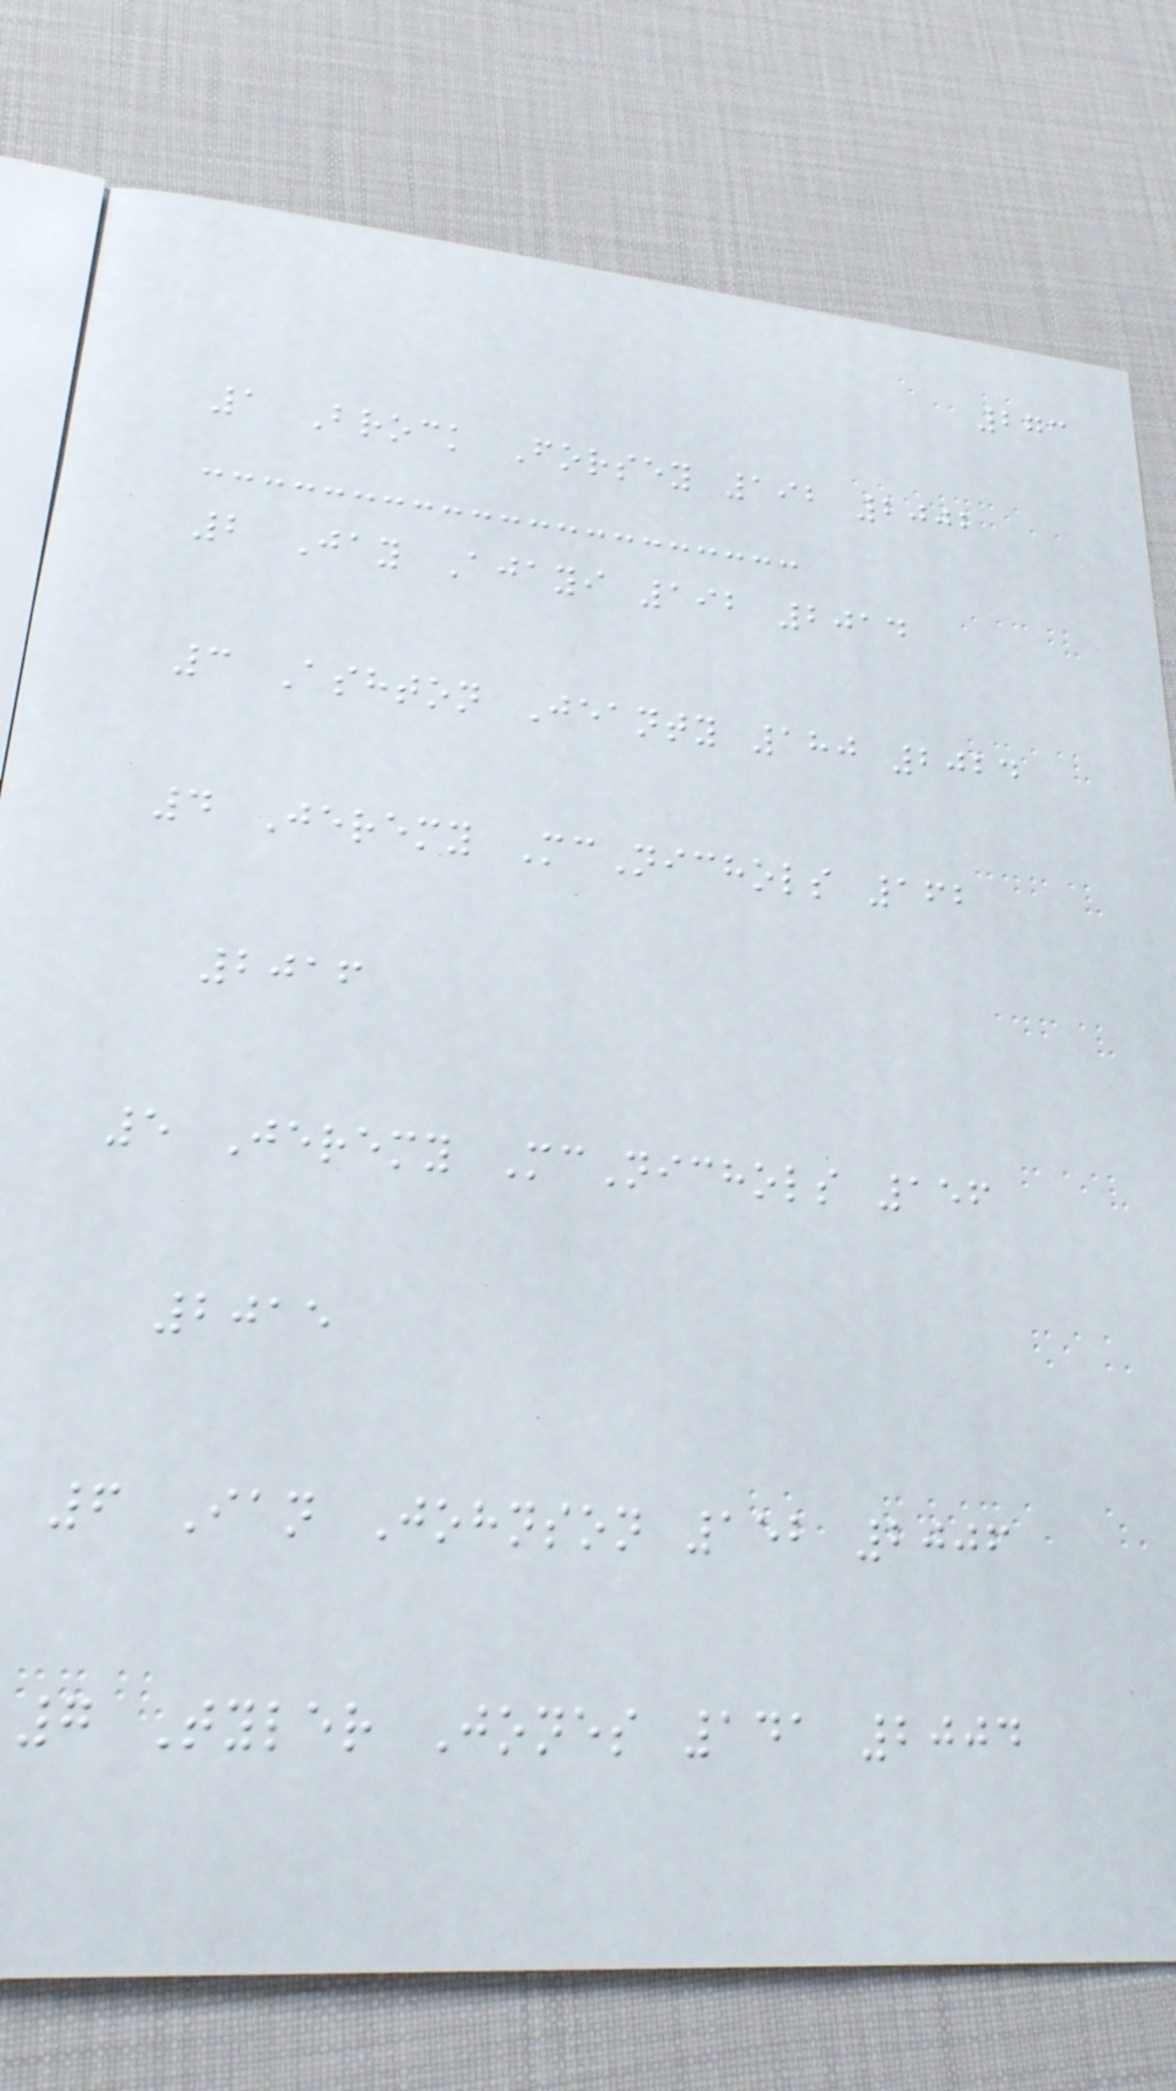273
1 Brock Forsey 192 2002
2 Jay Ajayi 192 2014
3 Ashton Jeanty 180 2024
4 Jeremy McNichols 162
2016
5 Jeremy McNichols 156
2015
6 Ian Johnson 152 2006
7 Tyler Jones 141 2004
